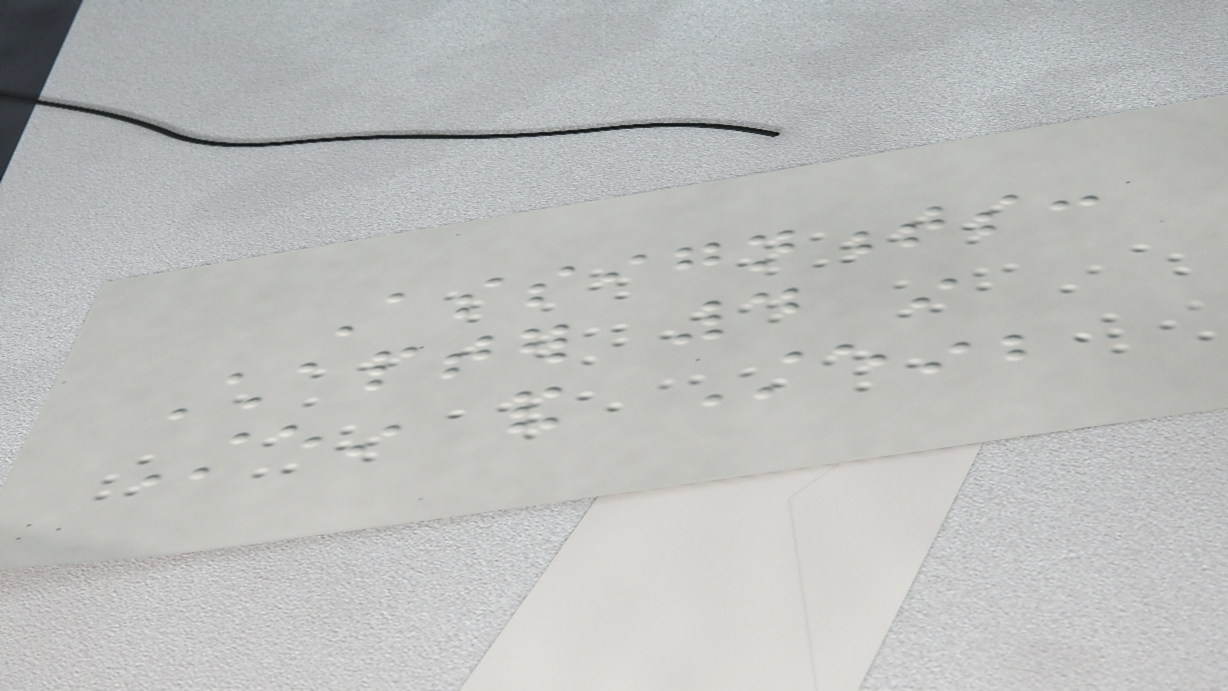Assignments:
Chapter 4 in
Stein and Stein;
